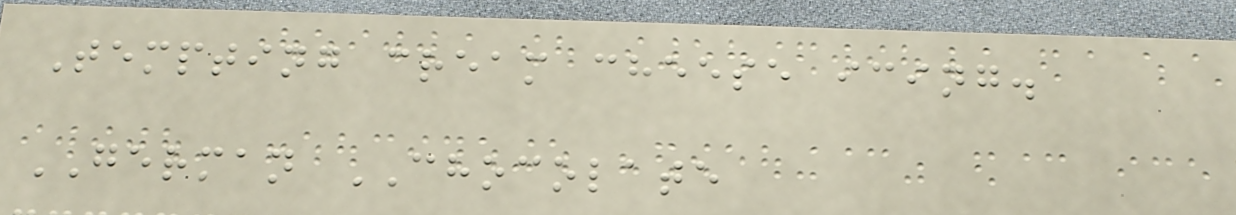Tempting cream cheese icing.
GERMAN CHOCOLATE
